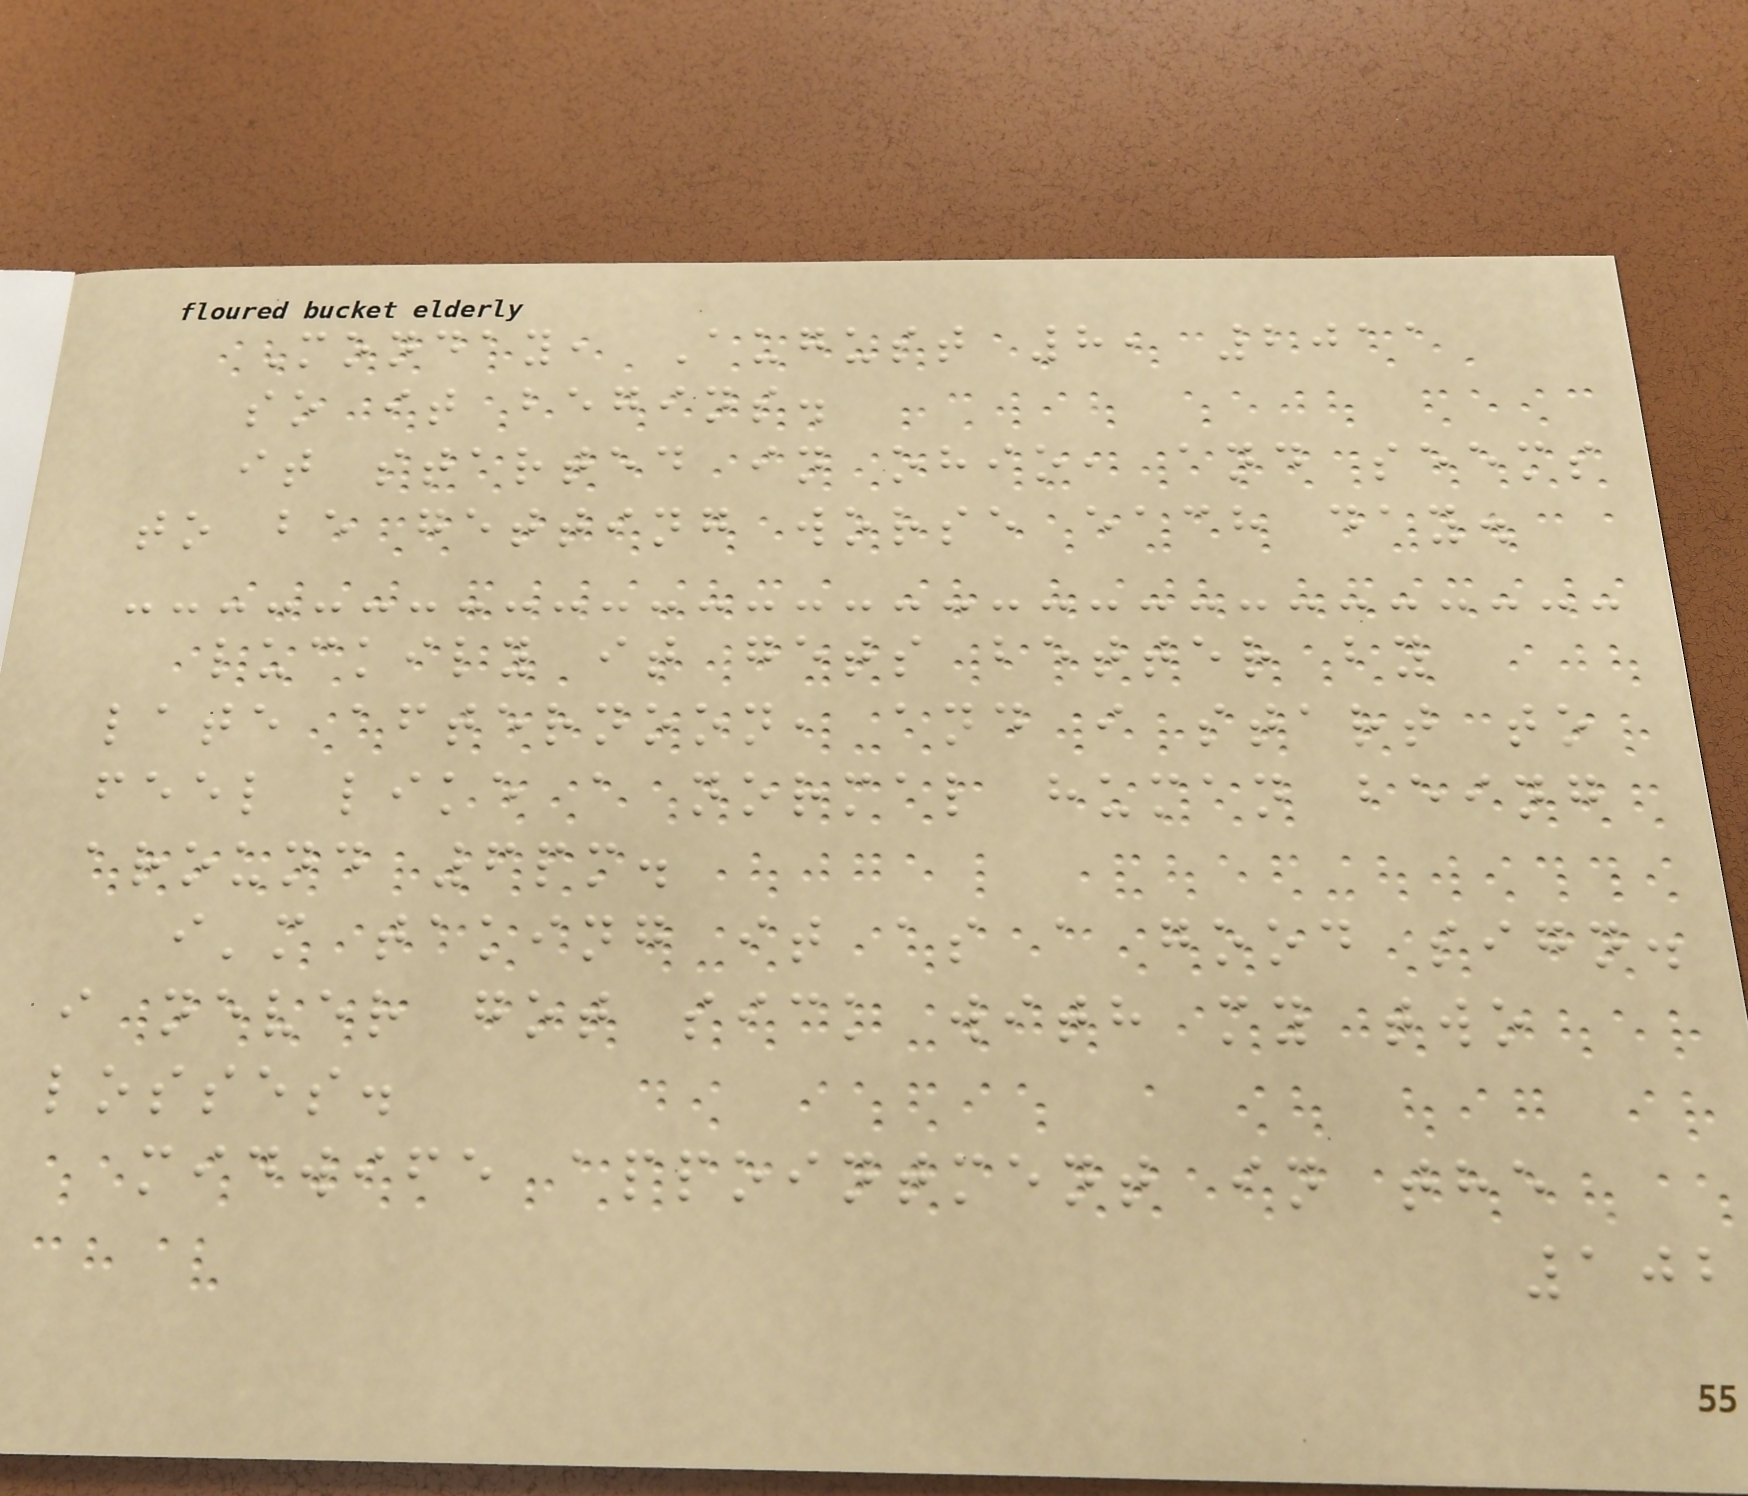Monday, August 8, 2011
so it begins.
it started in ohio, and seems
to be getting worse each day.
luckily it gets better by
late afternoon, and i start to
feel like a normal human being
around 6pm.
i'm taking it as a good sign.
i never got sick with my two
losses.
midwife appointment in the
102
